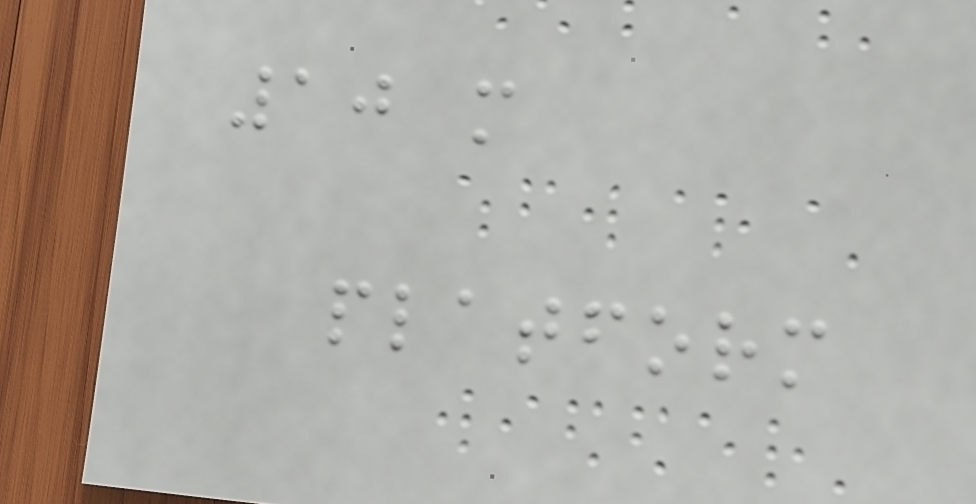10 m
platform
